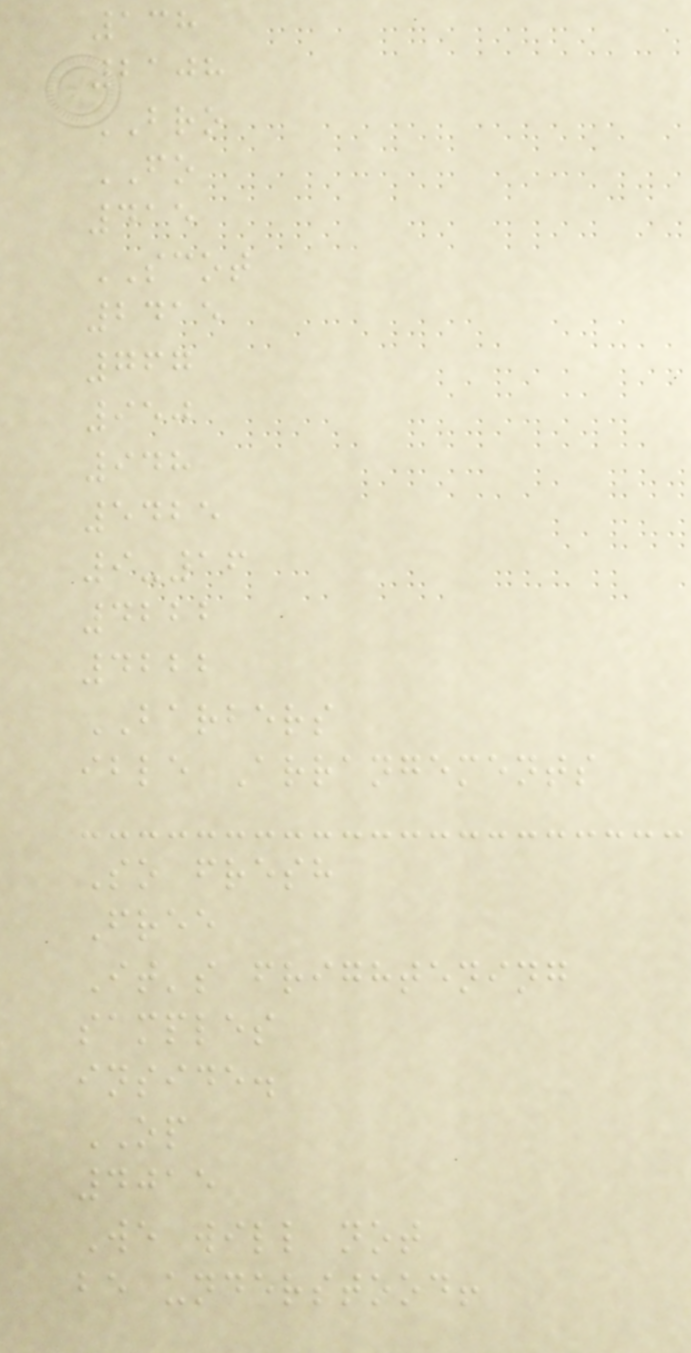138
2108
BRO
FO
415
SCOT
2415
767
950
948
5425
9-16
4222
4222
BARBERS
ible Arrangements
So fresh
Free
It's frightening
samples
inside.
OP
4015
We will not
be understood!
